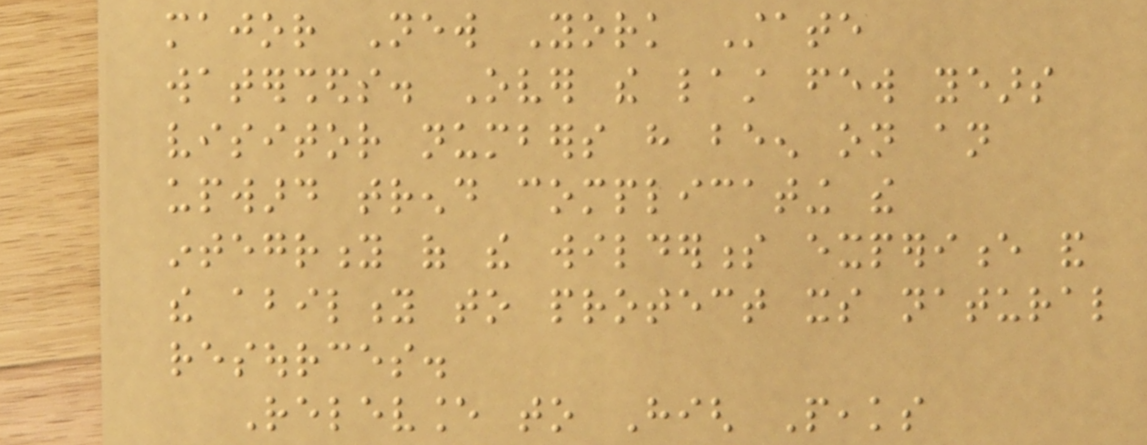major New York State
watersheds. Over the last few years
visitor numbers have been on an
upward trend complicating the
integrity of the wilderness experience and
the ability to protect its natural
resources.
Relevance to High Peaks
